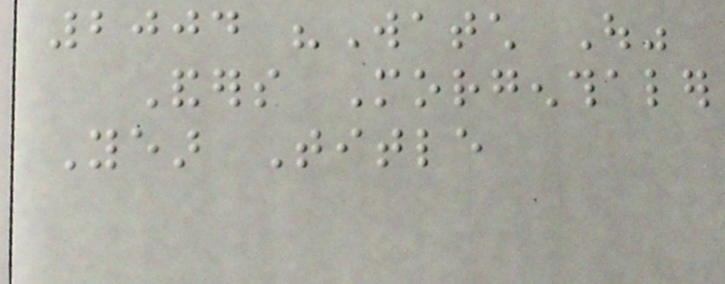2004 "Watch Out"
Anders Morgenthaler
Year Title
